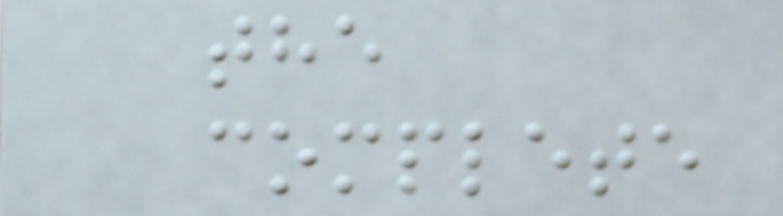the
complete
